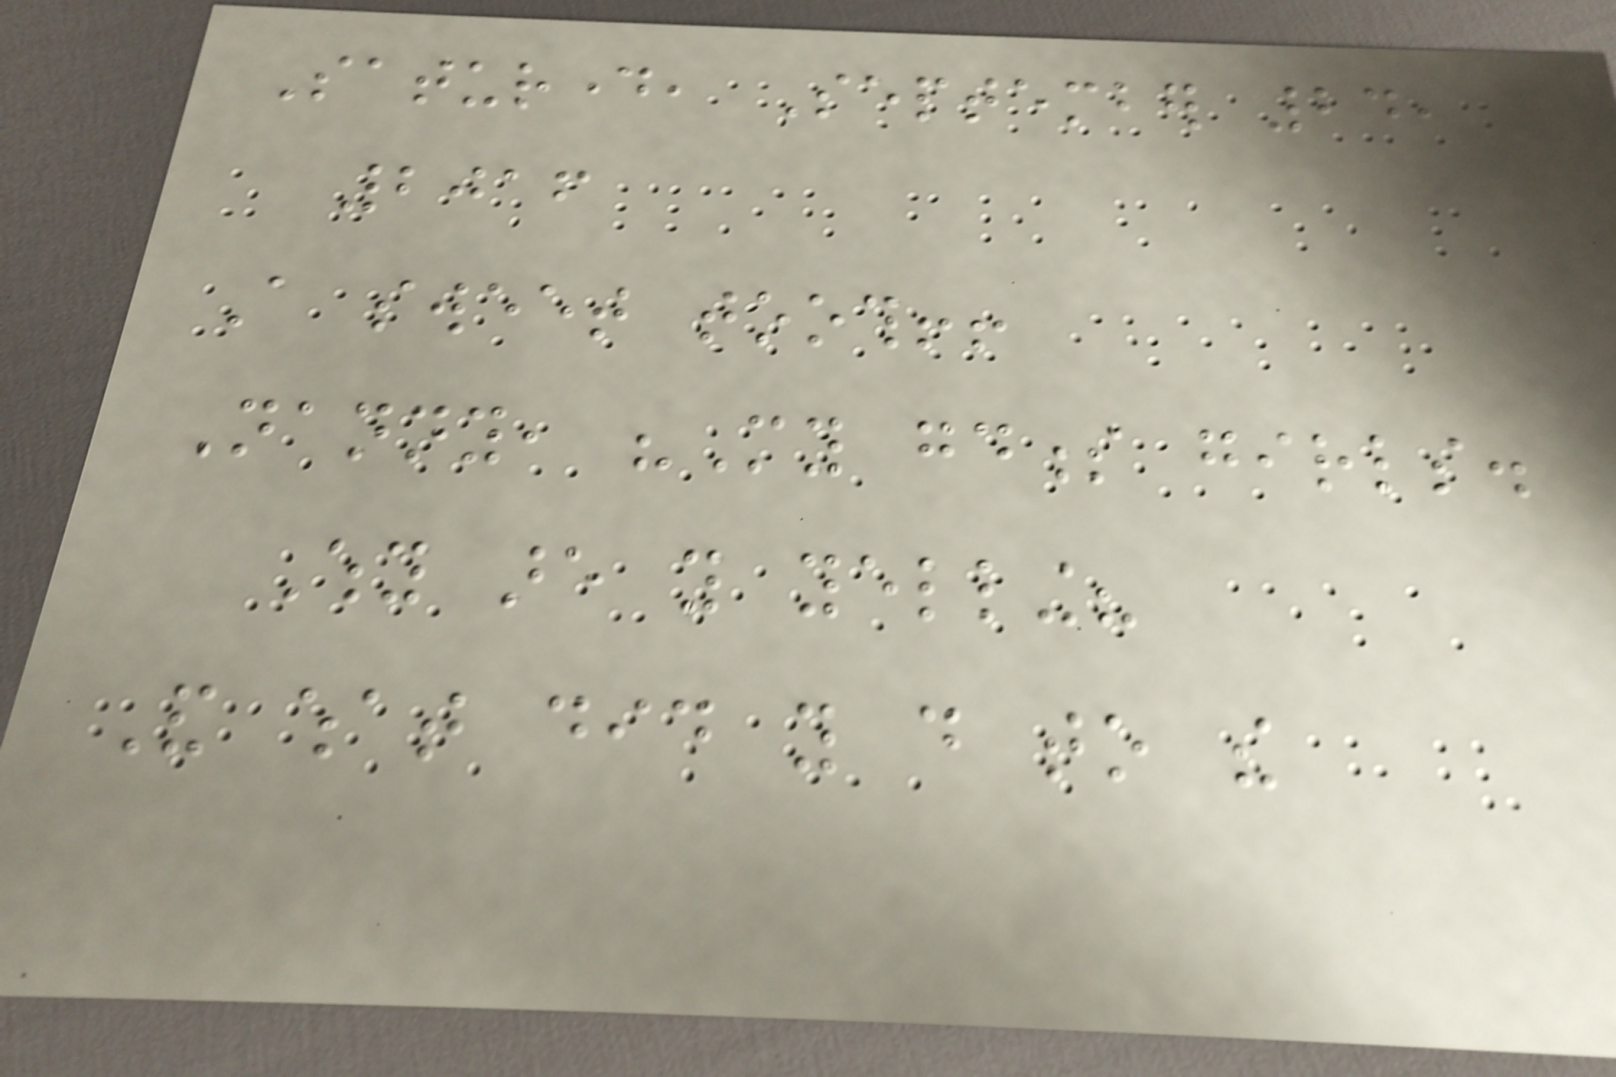Saturday, September 24,
2016
A sweet tooth!!
Nanny, "My goodness girls.
Why are you yelling?
And what did you do to the
